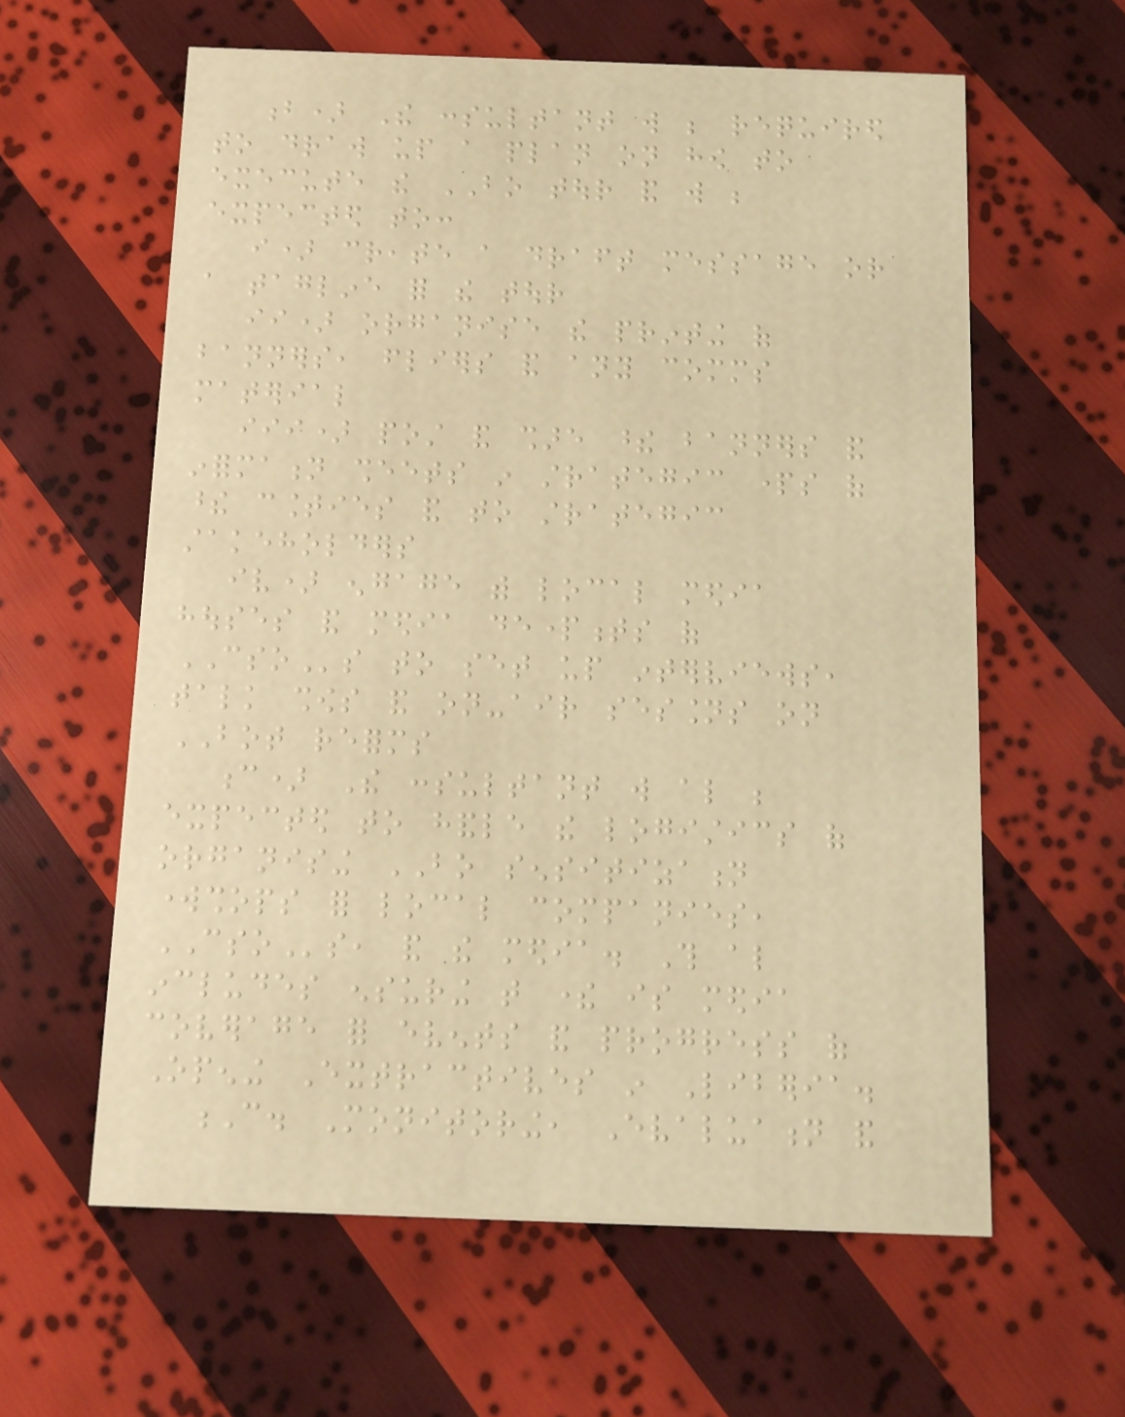b) The consultant will be required
to draw up a plan on how to
execute the BO tour and will be
expected to:
i) create a draft message or
a tagline for the tour
ii) organise the printing of
banners, fliers and any comms
material
iii) post and share these banners and
information sheets in strategic parts of
these counties and to strategic
stakeholders
iv) engage with local media
houses and media departments of
CSOs to set up interviews,
talk shows and on-air sessions on
BOT reforms
c) The consultant will also be
expected to handle the logistics of
organising BO sensitization
workshops for local companies,
CSOs, and the media. This also
includes ensuring that there is media
coverage for events and progress of
Opening Extractives in Liberia.
C. Monitoring, Evaluation and
